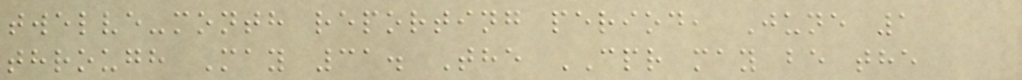twelve-month reporting period, June 1
through May 31. The CPR may be the
